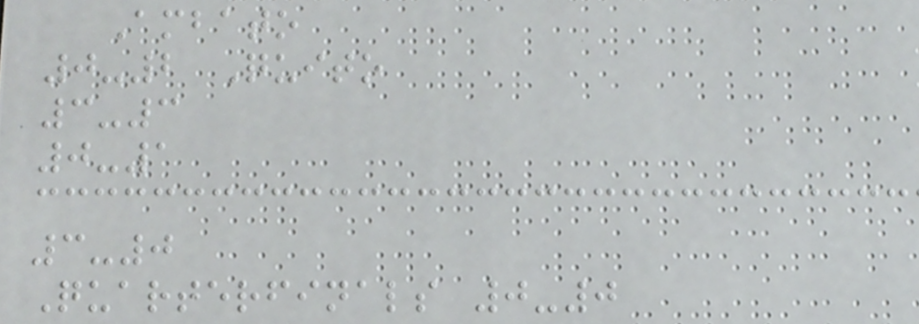Ambato
0-2 Quito
3-3
0-1
3-0
Quarterfinals 0-0
